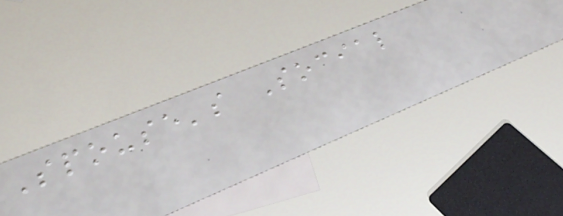Spouse's Social
